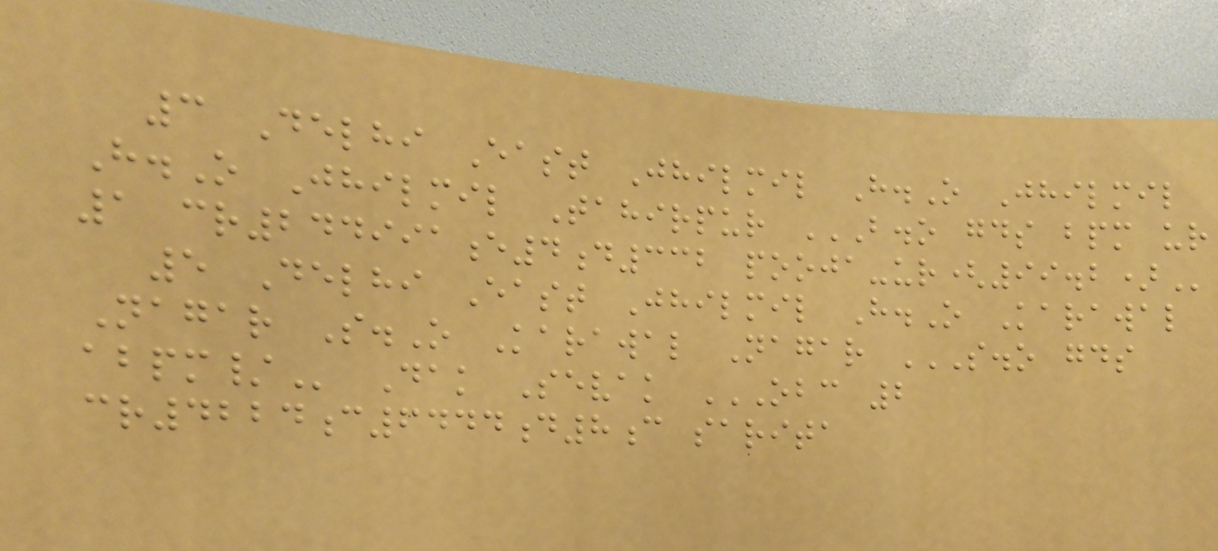3 Delhi East Jhilmil H.O Jhilmil
H.O Jhilmil Tahirpur B.O GDS BPM UR
1 CR244991E4D332 POOJA-UR(99.2)
5 Delhi East Jhilmil H.O Karawal
Nagar S.O Karawal Nagar S.O GDS
ABPM/ Dak Sevak OBC 2
CR4224C6444D8C SARITA
